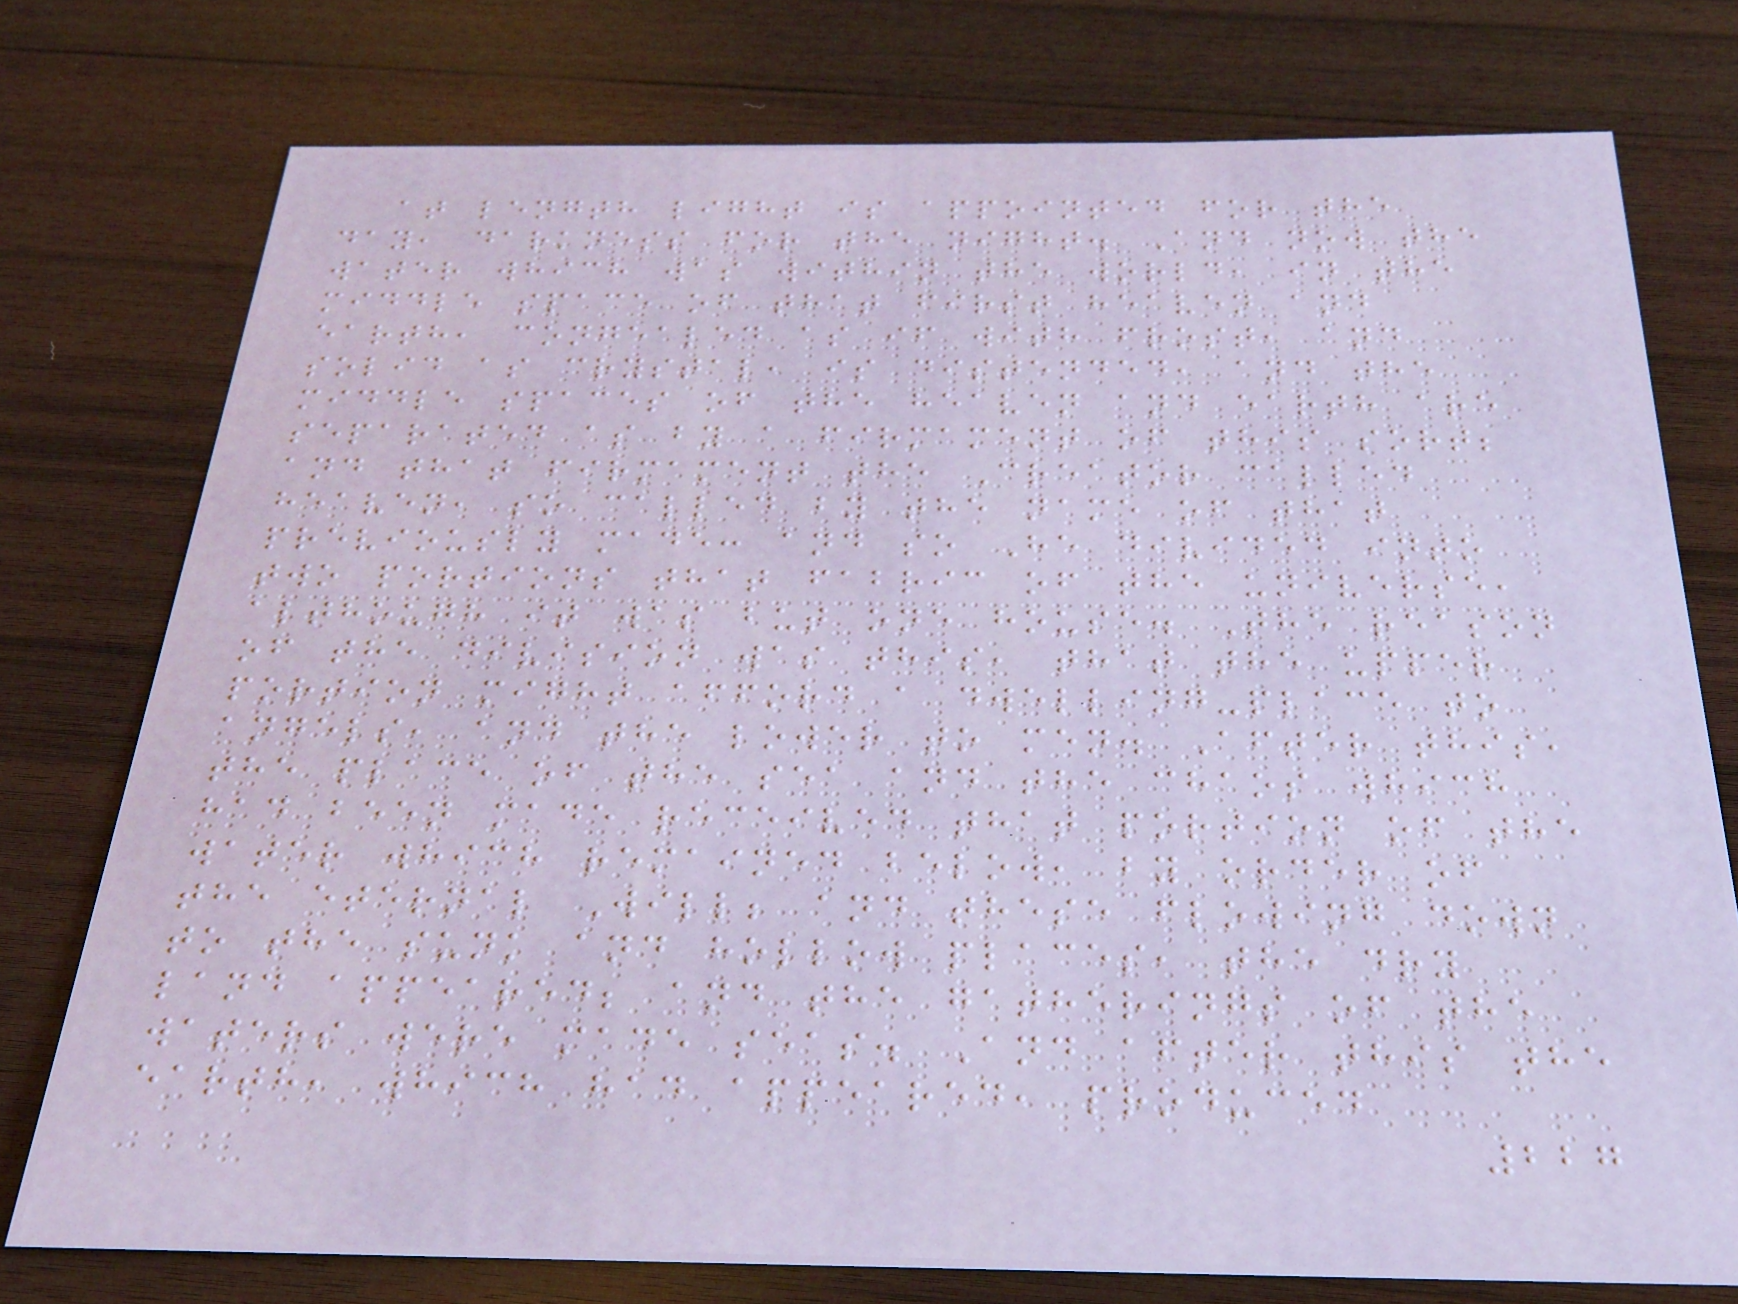at length light is appointed for the
day, darkness for the night. And now the
water which was within the world, in the
middle space of that first heaven and
earth, congealed as if with frost, and
solid as crystal, is distended, and the
middle spaces of the heaven and earth are
separated as by a firmament of this sort;
and that firmament the Creator called
heaven, so called by the name of that
previously made: and so He divided into
two portions that fabric of the universe,
although it was but one house. The reason
of the division was this, that the upper
portion might afford a dwelling-place to
angels, and the lower to men. After this,
the place of the sea and the chaos which
had been made received that portion of the
water which remained below, by order of
the eternal Will; and these flowing down
to the sunk and hollow places, the dry
land appeared; and the gatherings of the
waters were made seas. And after this the
earth, which had appeared, produced
227
